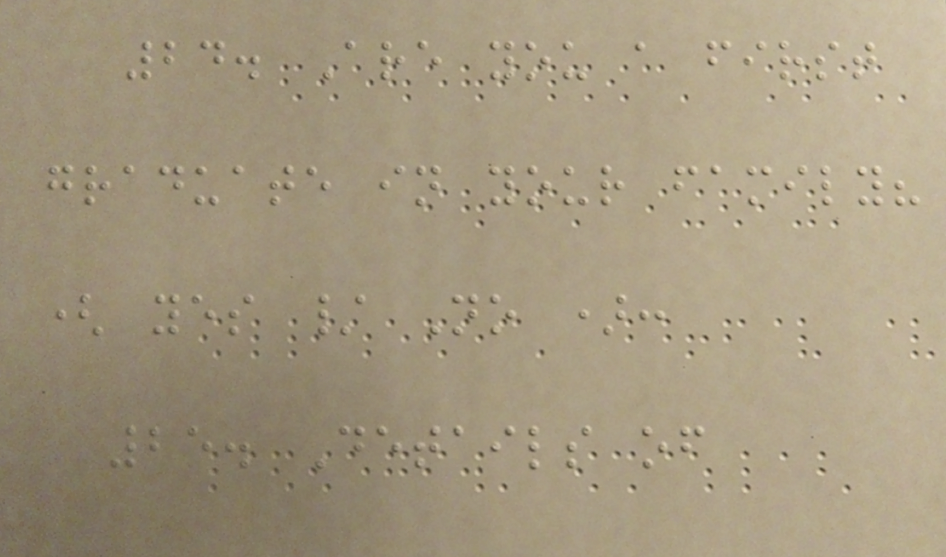24. Are you a first
graduate in your family?
( yes / No ):
25. Details of
